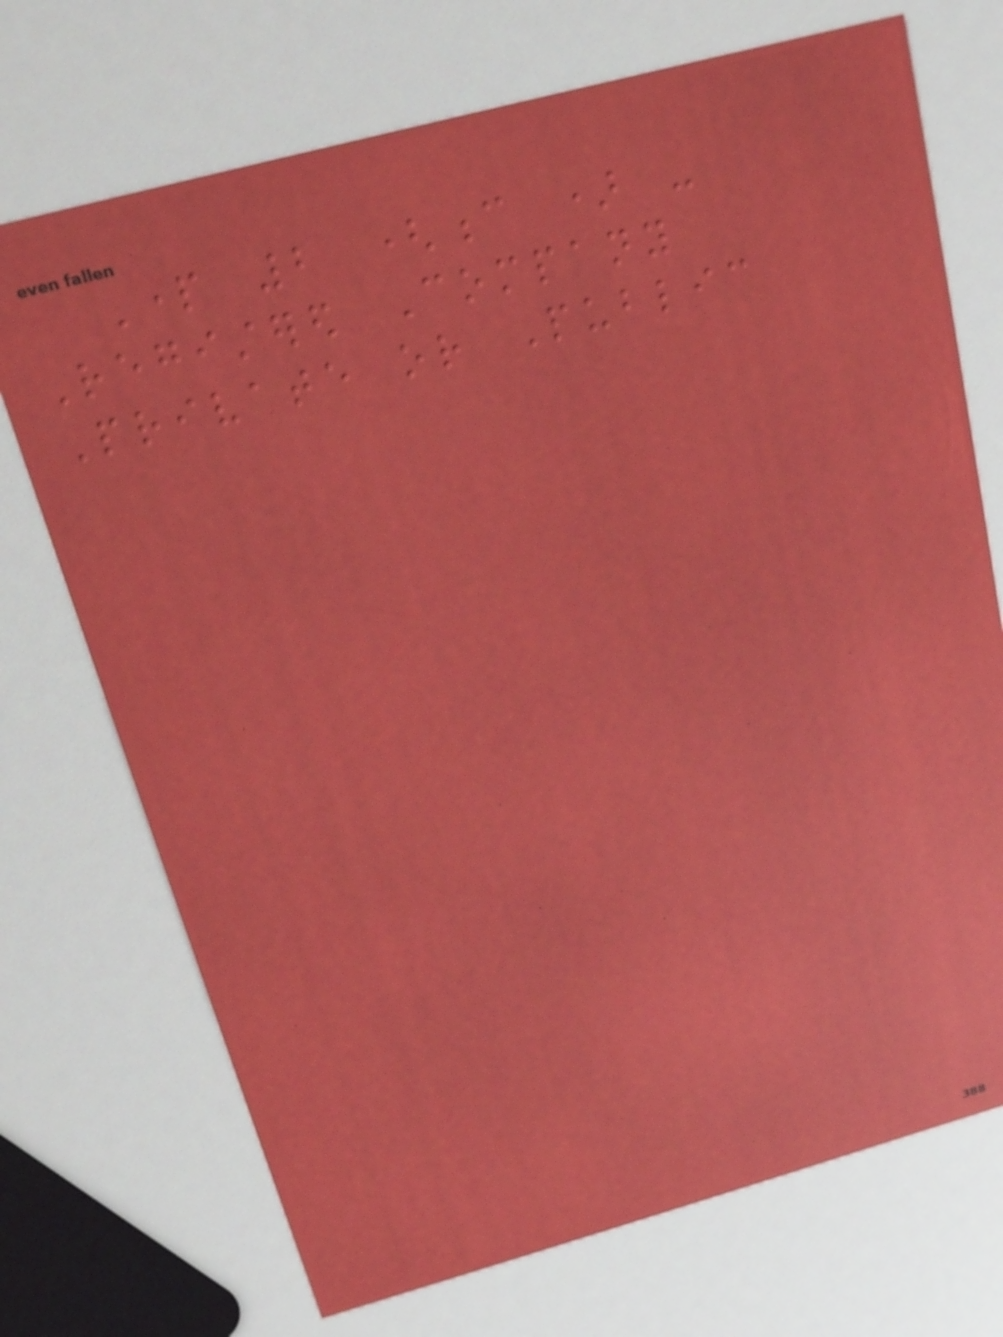Part 2 (c ) -
Registered Company
Private or Public
